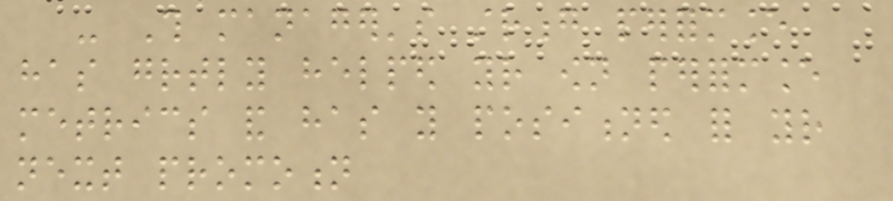- This manager's strong performance
has greatly helped your own performance
metrics and has you positioned for your
next promotion
